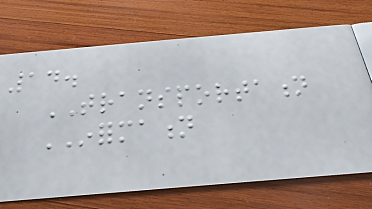14.
TRANSPORTATION
INFORMATION
